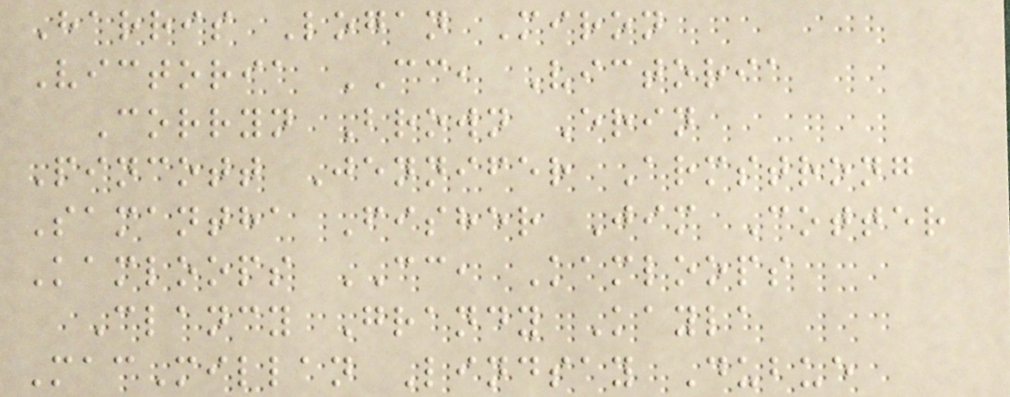Harris Logan Miron
Victoria CC, Victoria
Corryn Brown Erin
Pincott Jennifer Armstrong
Samantha Fisher Jim Cotter
Kamloops CC, Kamloops
Clancy Grandy Kayla
MacMillan Lindsay Dubue
